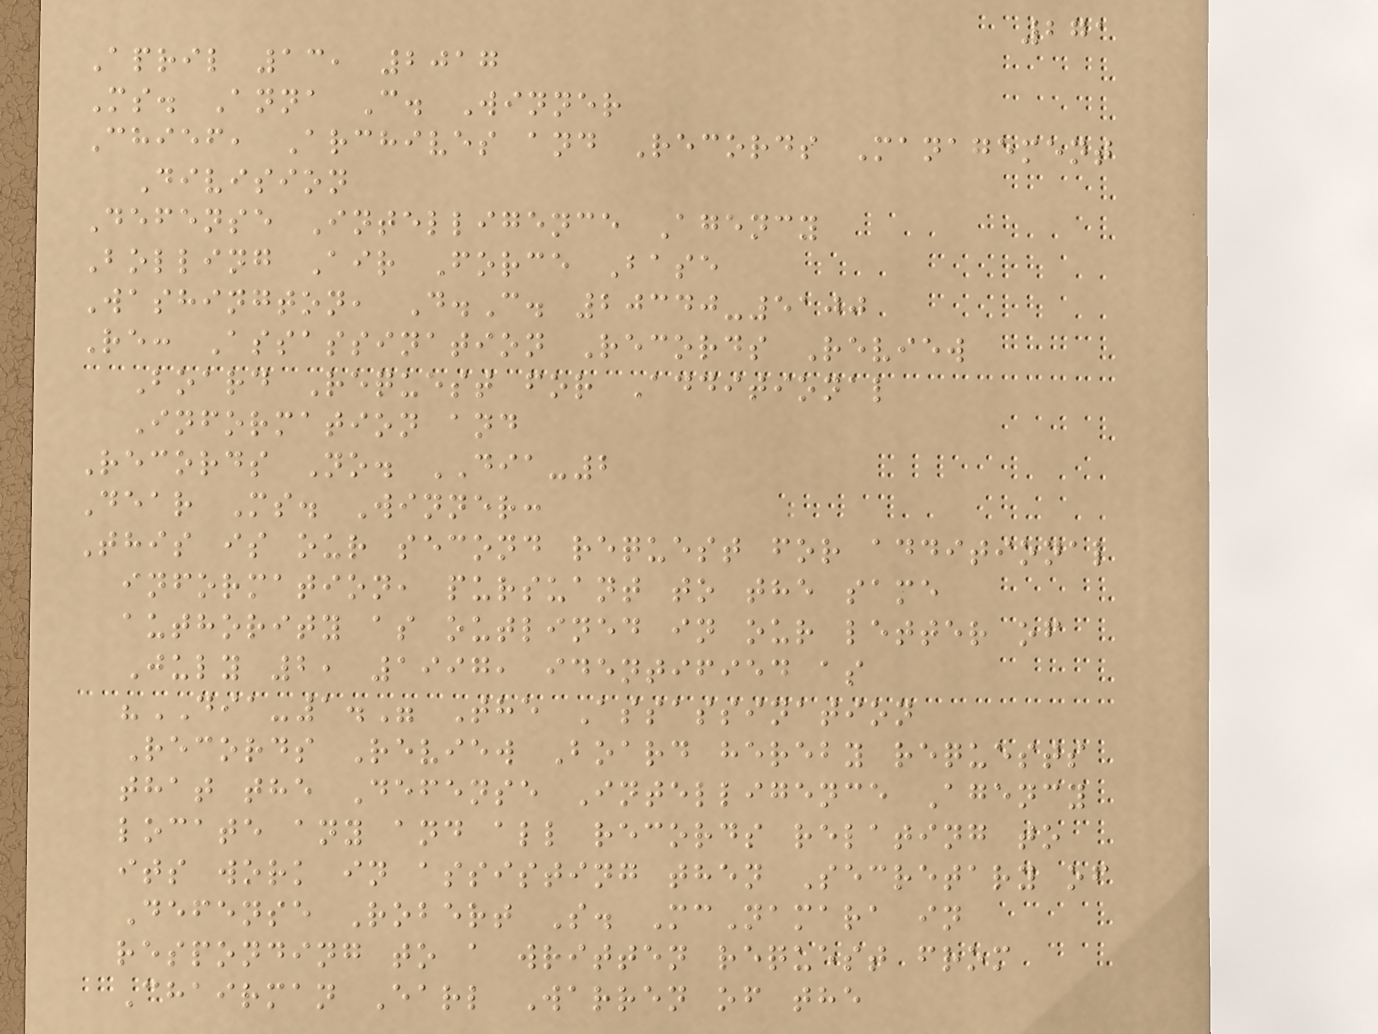271
April 13, 2017
Ms. Anna C. Winner
Chief, Archives and Records Management
Division
Defense Intelligence Agency
Bolling Air Force Base
Washington, D.C. 20340-5100
Re: Assassination Records Review
Board Request for Additional
Information and
Records No. DIA-2
Dear Ms. Winner:
This is our second request for additional
information, pursuant to the same
authority as outlined in our letter of
July 2, 1997, identified as
"DIA-1." The Assassination
Records Review Board hereby requests
that the Defense Intelligence Agency
locate any and all records relating to
its work in assisting then Secretary of
Defense Robert S. McNamara in
responding to a written request from
Chairman Earl Warren of the
